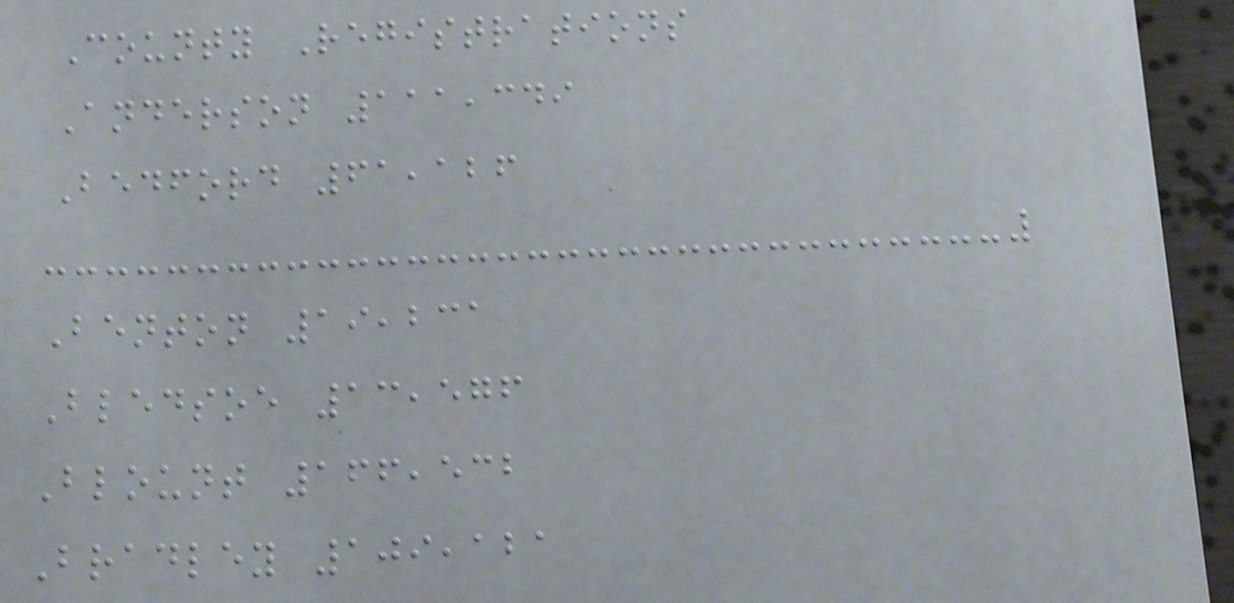County Registrations
Anderson 111,349
Bedford 61,126
Benton 19,231
Bledsoe 13,576
Blount 166,532
Bradley 109,121
